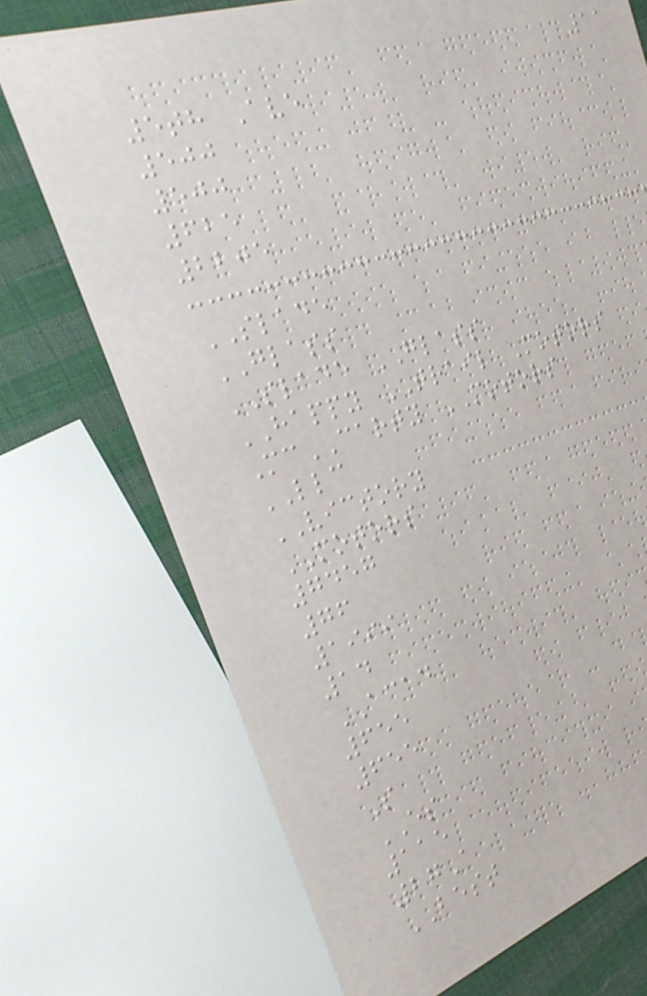11
5th Ave
500
500
625
2205
SLADE
GLASS
SLADE GLASS
HAPPY TRAIL Motors
McCARTY MOTORS
LLC
VICTORY
MOTORS
7457
76
1999
14
ACAD
655
655
S
ES
115
27A
BEST
